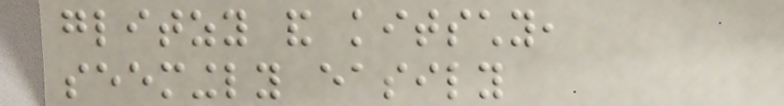glitzy and kitschy,
seemingly easily
